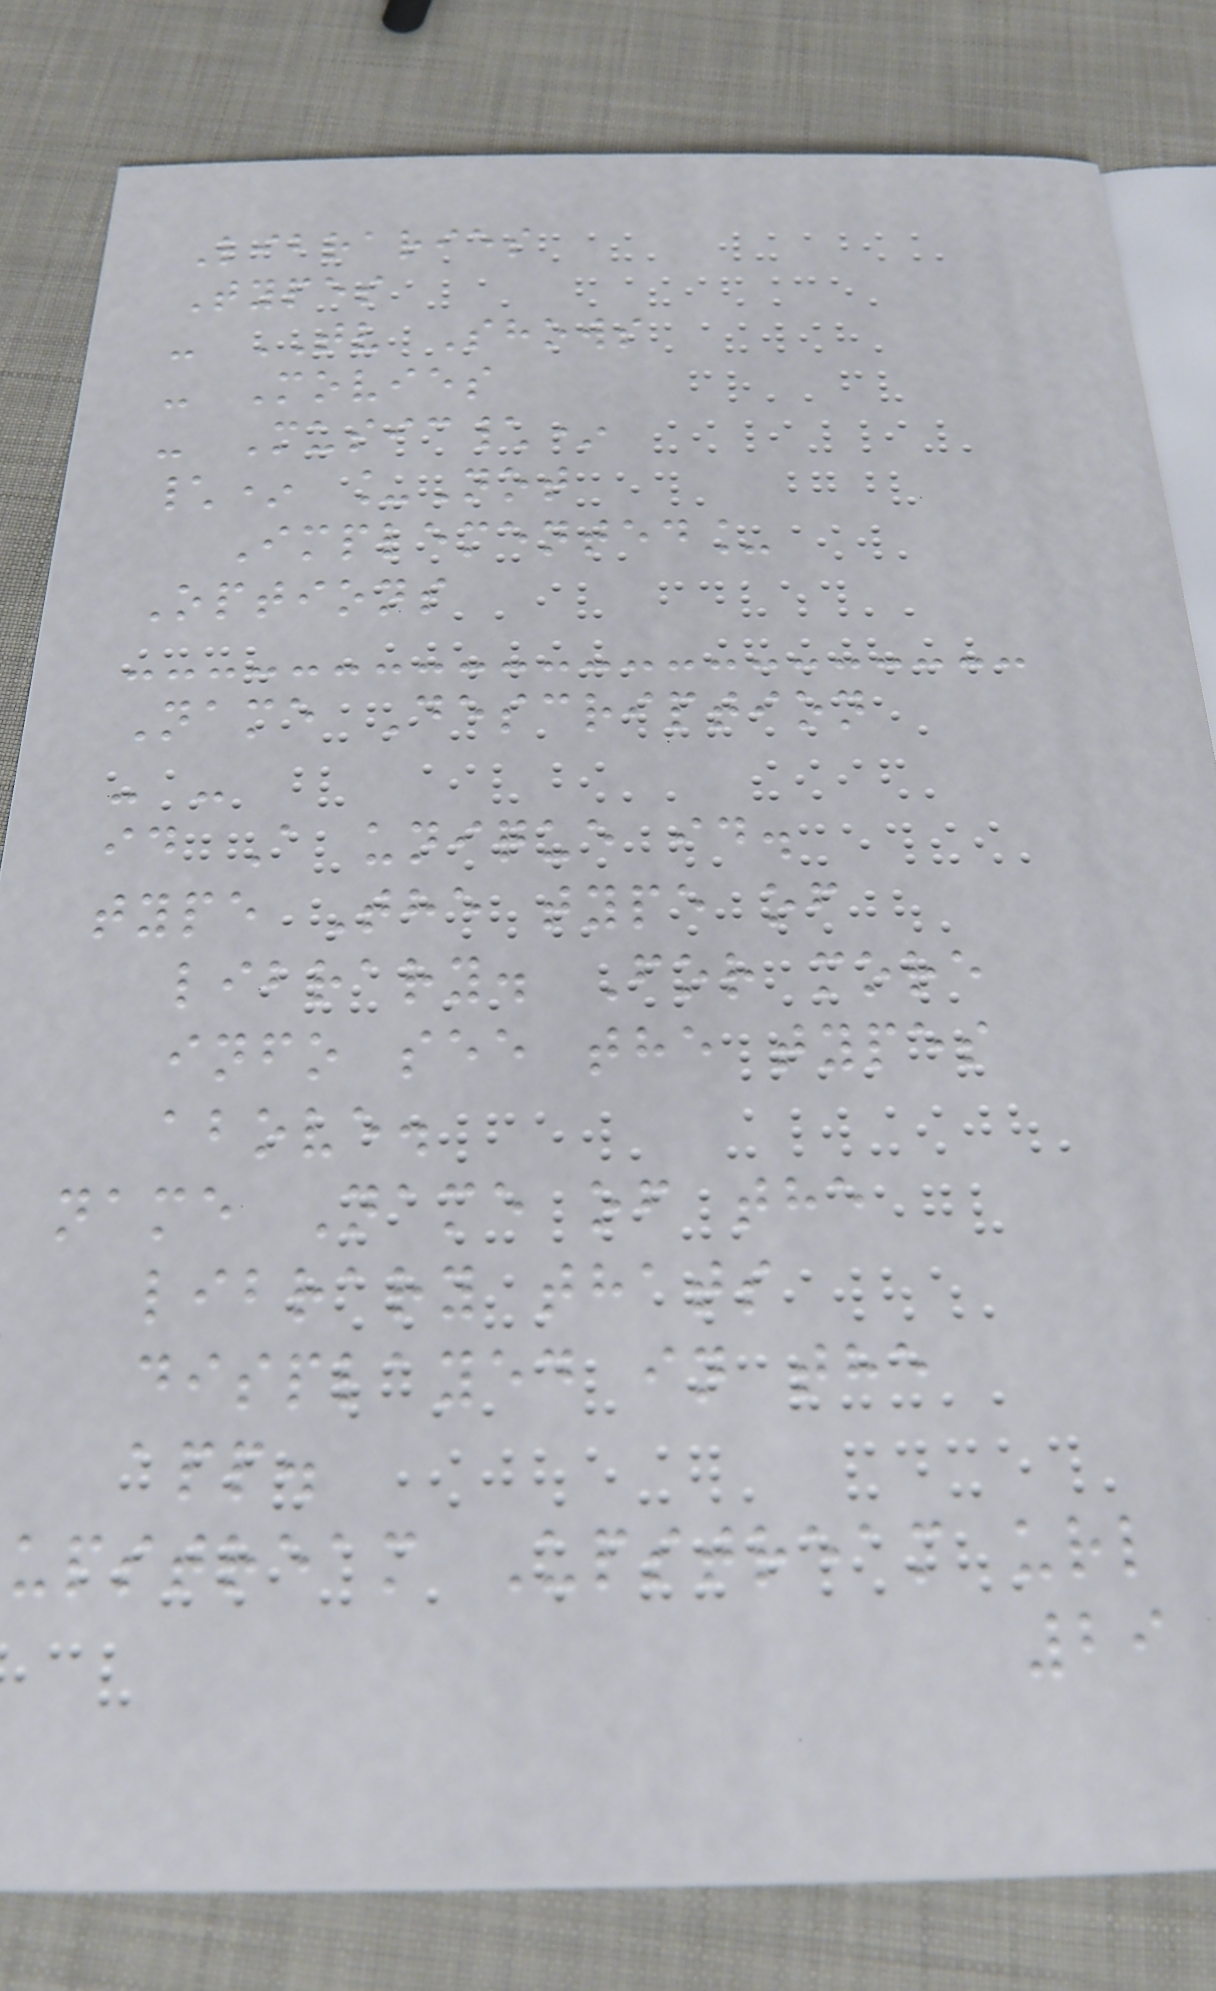Libraries
Types
- TV Shows
- Movies
- Music\*
\* _Not
Implemented_
Options
Name Description
- -
id A unique id.
type The type of
library. For more
info see the types
above.
name Name of the
library thats
displayed in the
app.
upstream Upstream url
29
